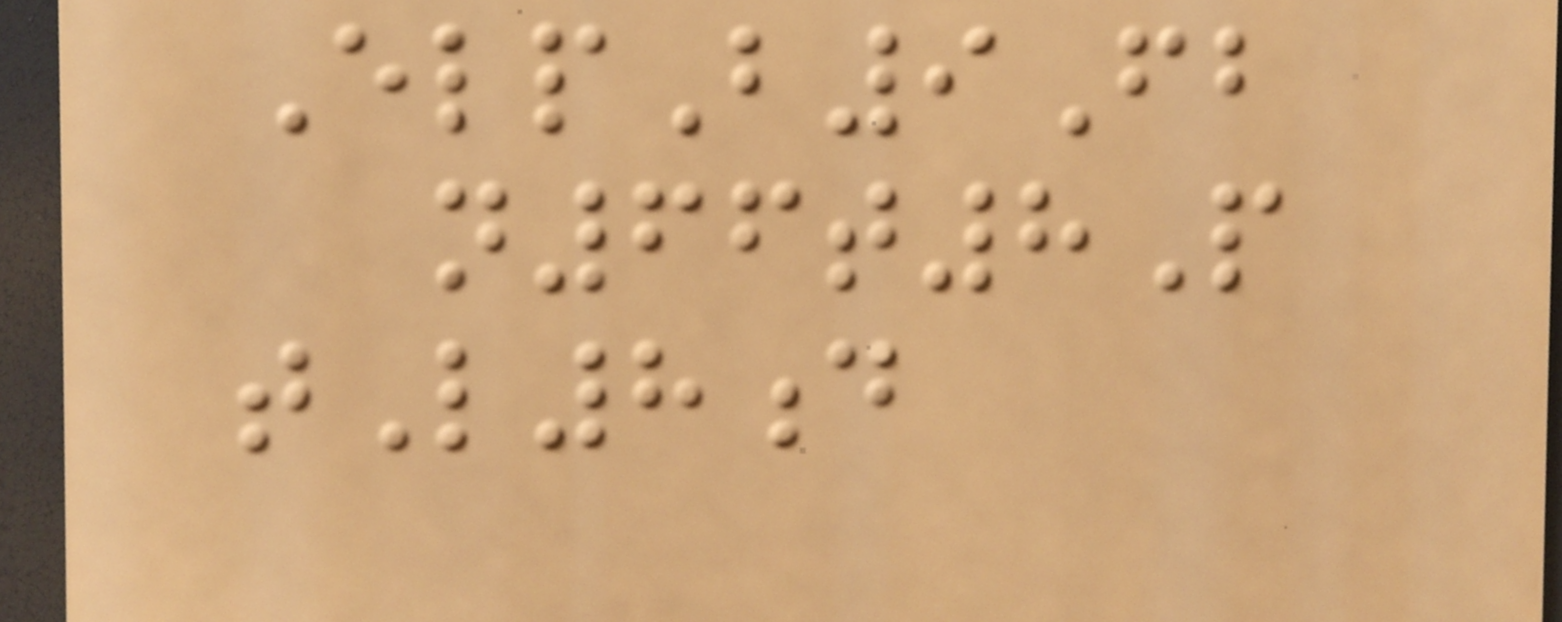ElpB9Fb
n66t8P
tL8d
